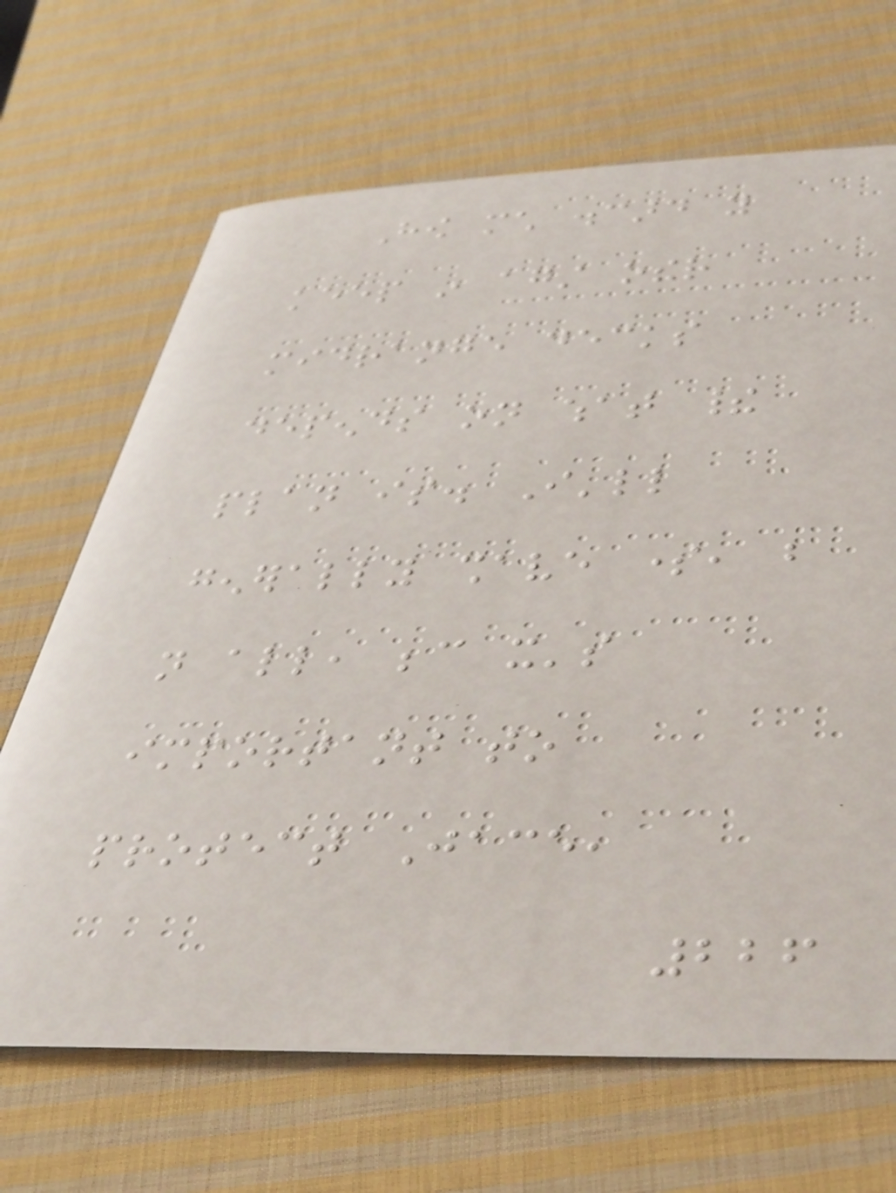How much discard you
keep in against other
midrange decks
depends on what their
plan is. I'll
generally shave some, but
not all, because it's
important to
protect Jace,
226
